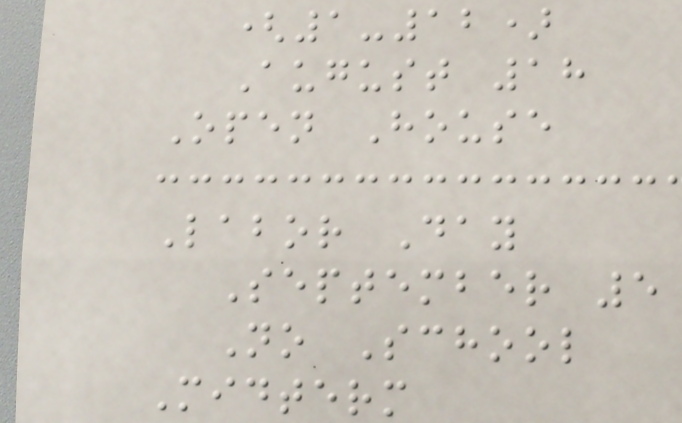(1-12)
August 18
Open House
Labor Day
September 5
No School
Midterm
